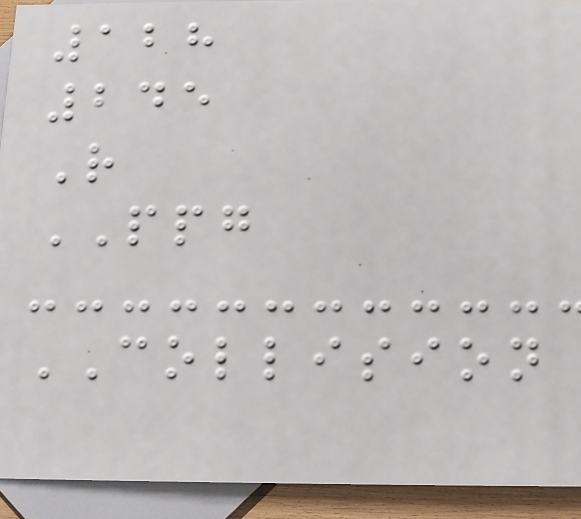128
245
R
PPG
COLLISION
